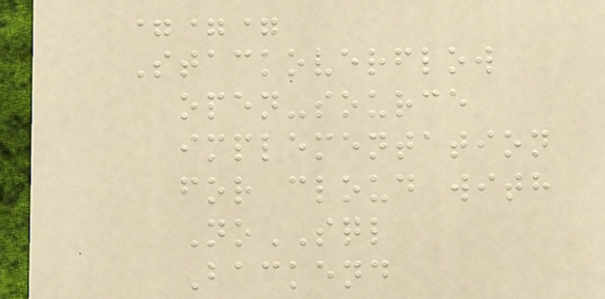===
Stackoverflow
open-source
implementation
for cloud with
NoSQL
Backend
